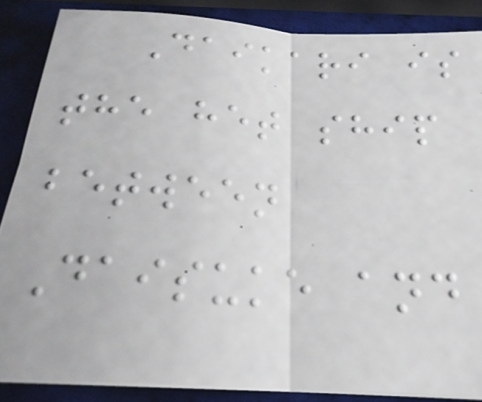Daikari is
the het ship
between
Daisuke and
